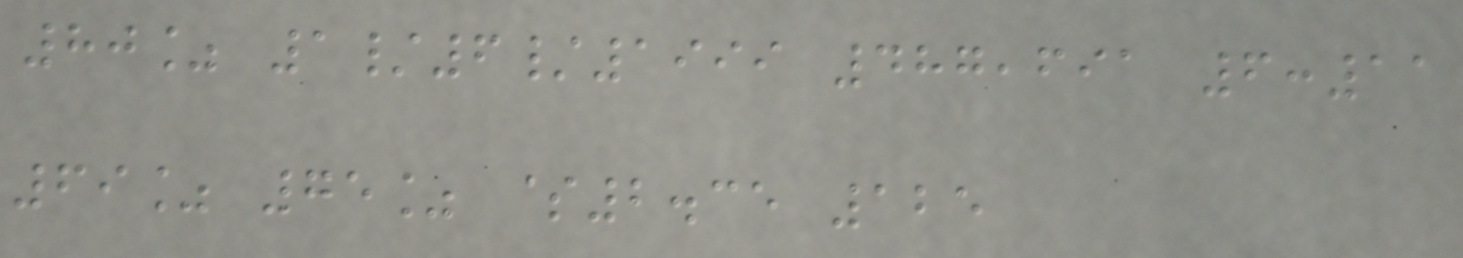80% 1/6/1999 487,691 6:11
69% 75% $2.35 125
